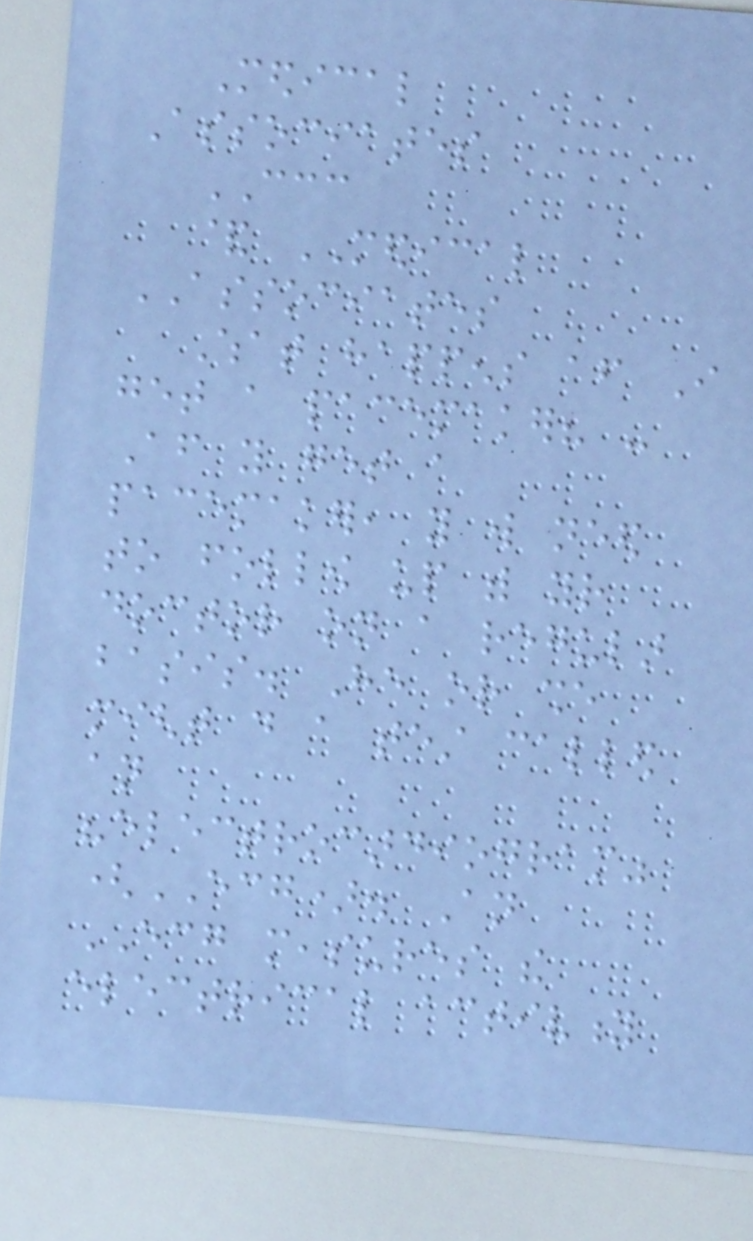Medical
Associates
CCC
& MEDICAL
ASSOCIATES
What happens after I
get a pacemaker? -
After you get a
pacemaker, you will need
to follow up with your
doctor on a regular
basis. He or she
might do a test called
an
"electrocardiogram"
(ECG). An
ECG measures the
electrical activity
